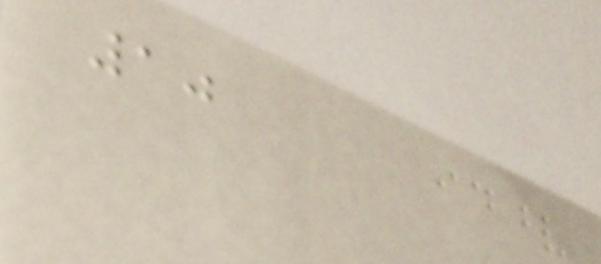10
